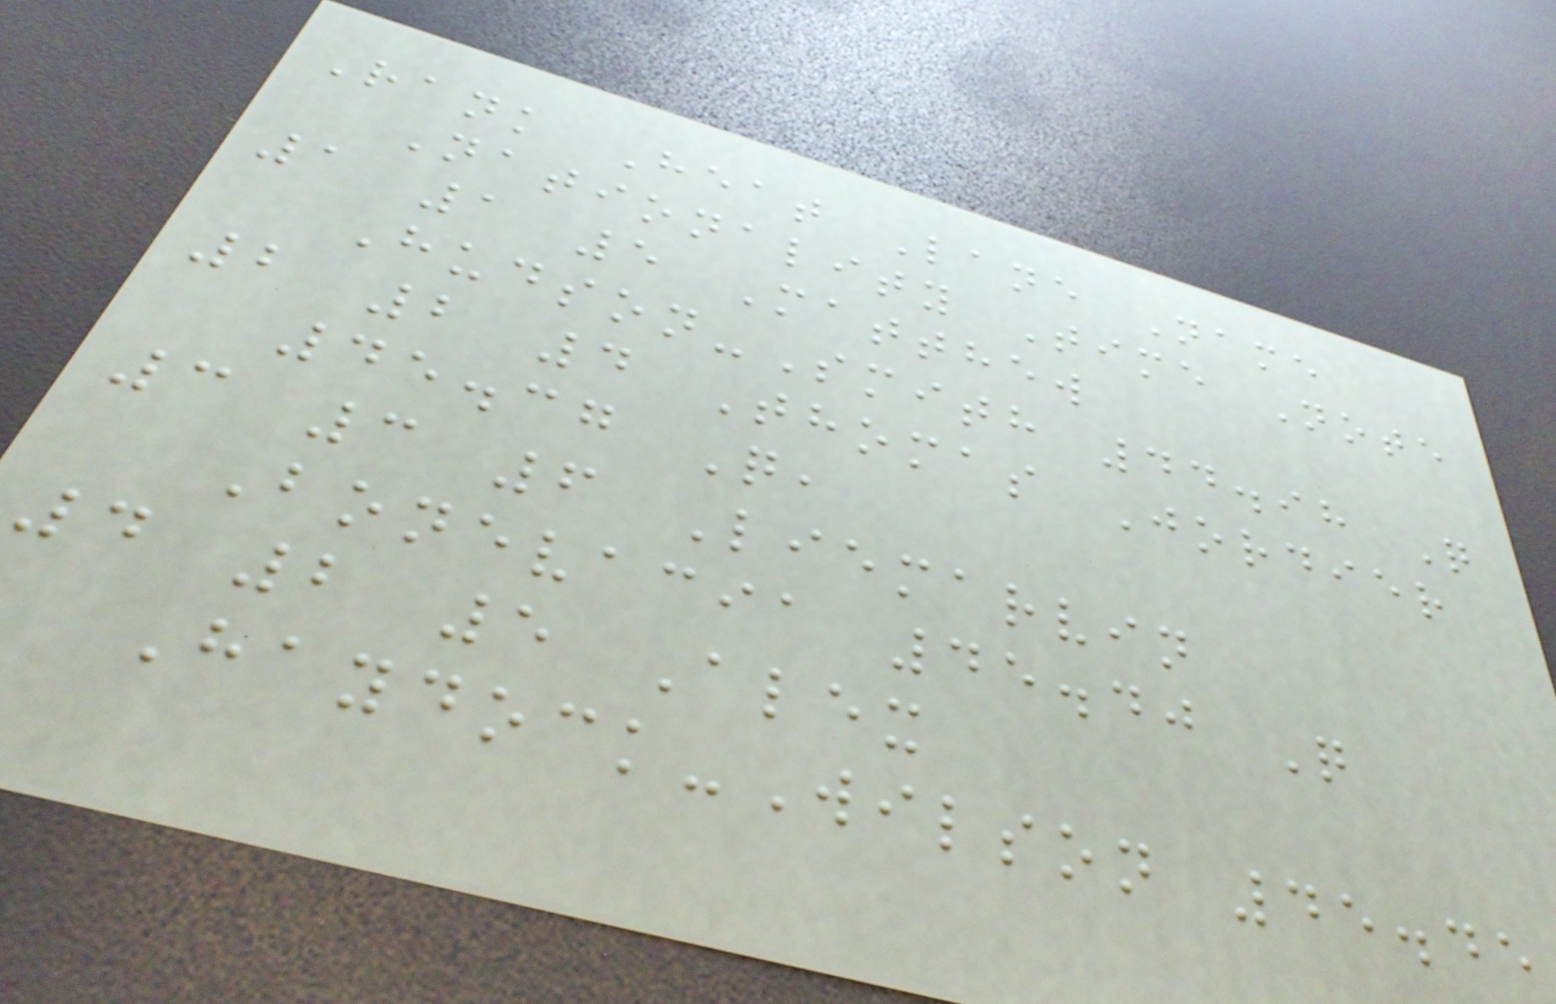Rank Heat Lane Name
Nationality Time Note
1 1 5 Matthew
Hudson-Smith 44.98 Q
2 2 4 Thomas Jordier
45.37 Q,
3 3 6 Liemarvin
Bonevacia 45.40 Q
4 2 5 Alex
Haydock-Wilson 45.45
